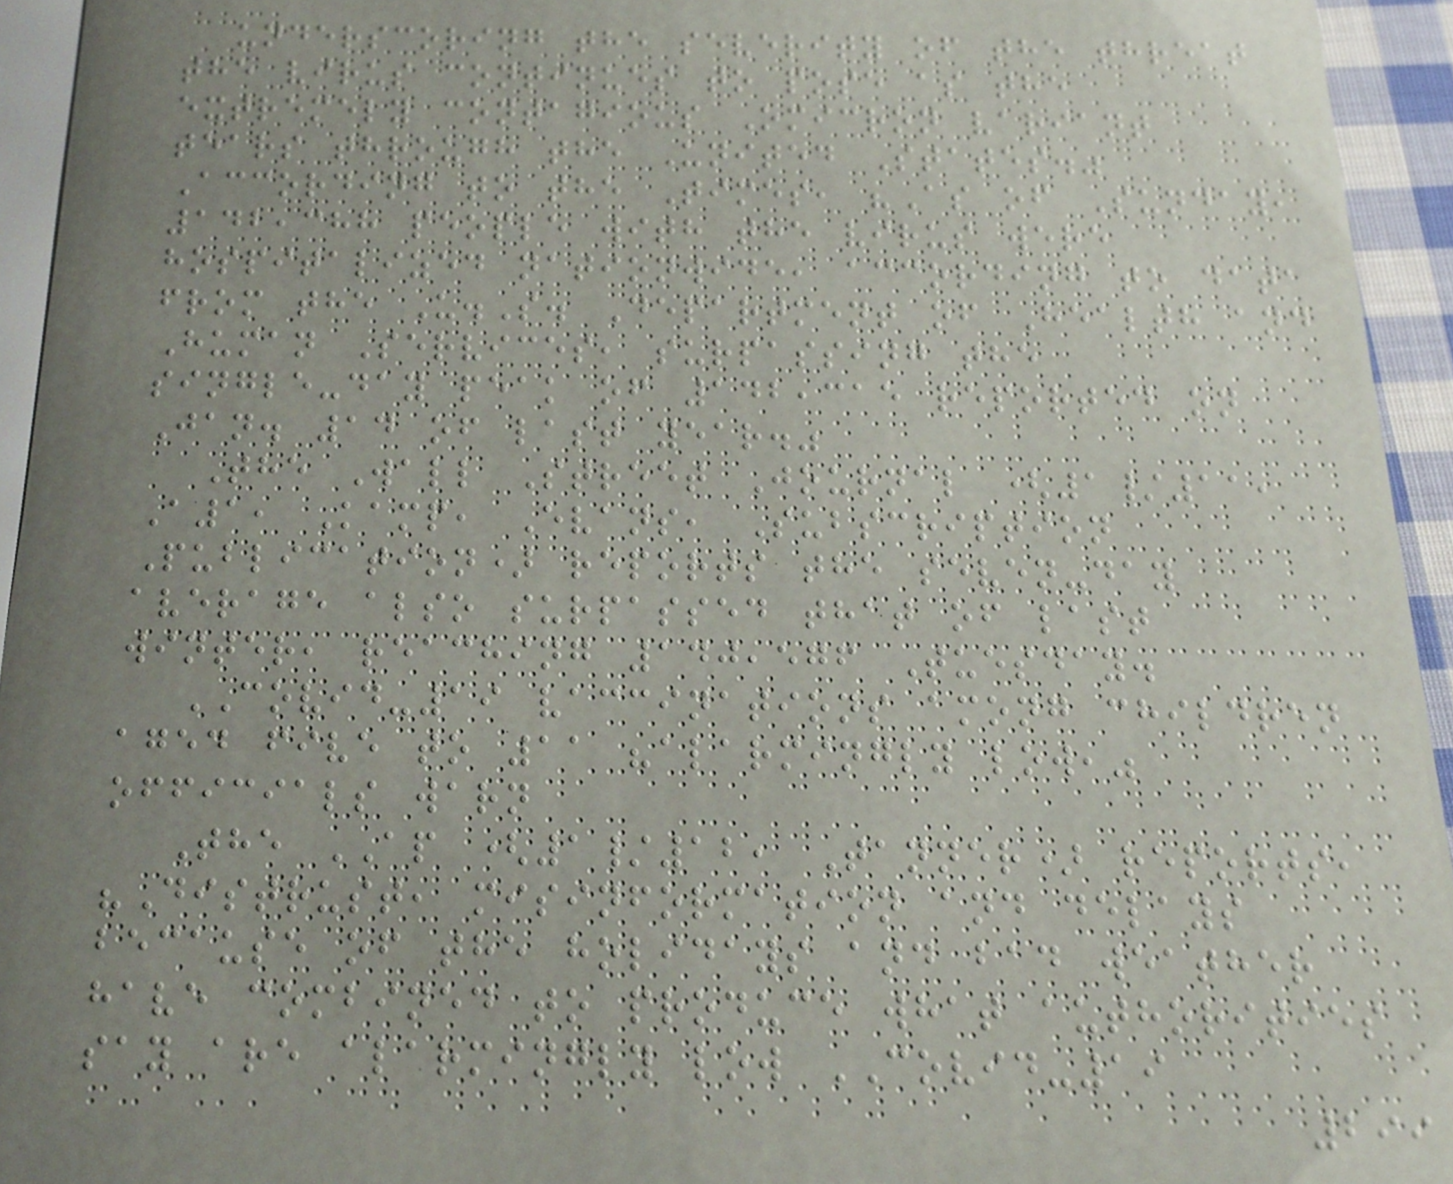underscoring the severity of the threat
the virus continues to pose as the
extremely contagious Omicron variant
tears through the United States."
According to the Times, "As of Sunday,
142,388 people with the virus were
hospitalized nationwide, according to data
from the U.S. Department of Health and
Human Services, surpassing the
single-day peak of 142,315 reported on
Jan. 14 of last year."
The Wall Street Journal (1/11,
A1, Kamp, Evans, Subscription
Publication) reports the seven-day
average also surpassed that of last
winter, reaching 140,576 Tuesday.
COVID-19 vaccinations among children
aged five to 11 "alarmingly low,"
officials warn
The AP (1/12, Tanner) reports,
"Distrust, misinformation and delays
because of the holidays and bad weather
have combined to produce what authorities
say are alarmingly low COVID-19
299
